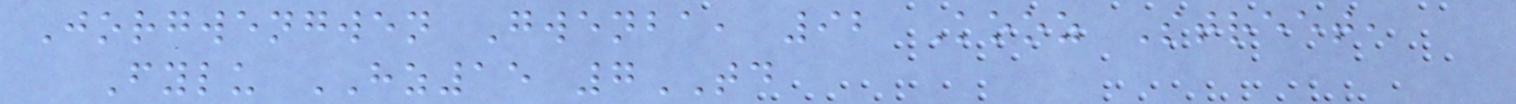Jorgwengwen Gwenba, 92 Kooz Street,
Fylu HZ15 7TD
